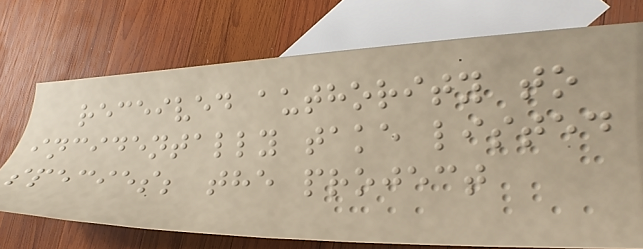received authority to
incidentally take listed
species; the project
